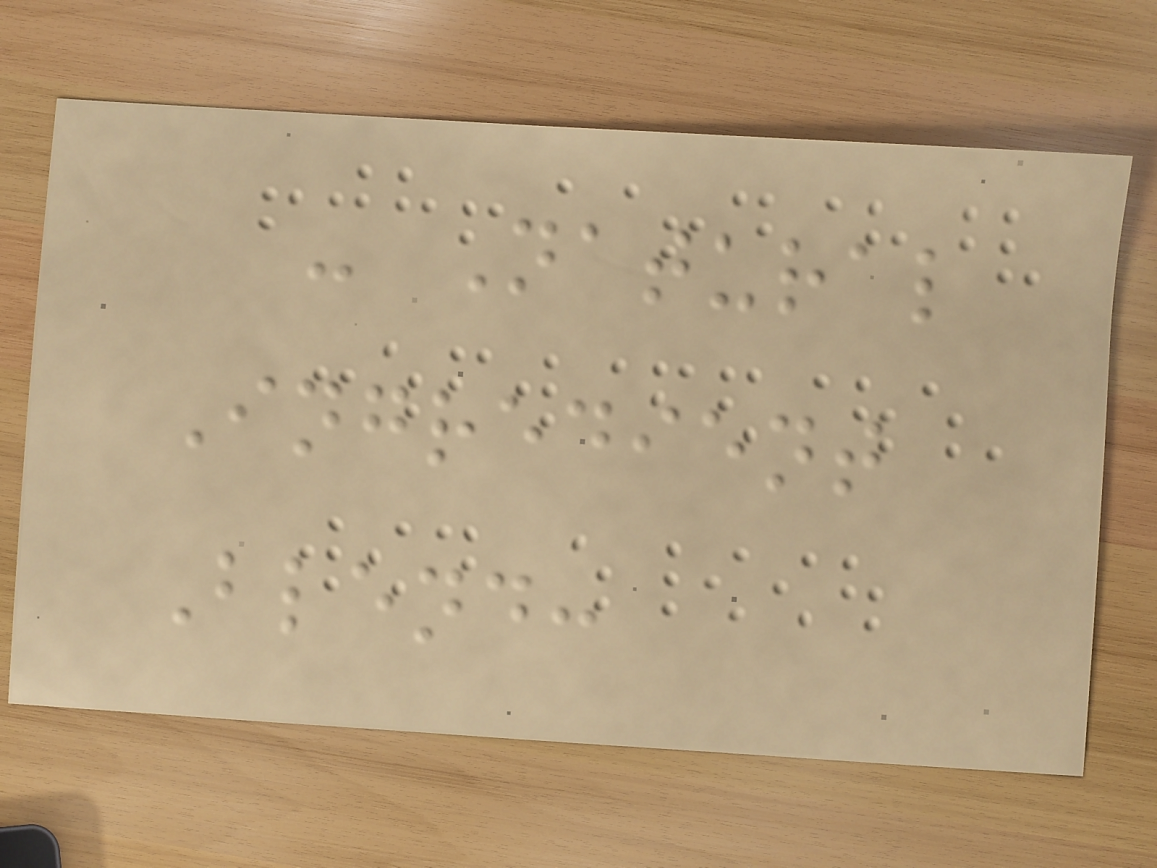- Natural
Ingredient
Blend:
